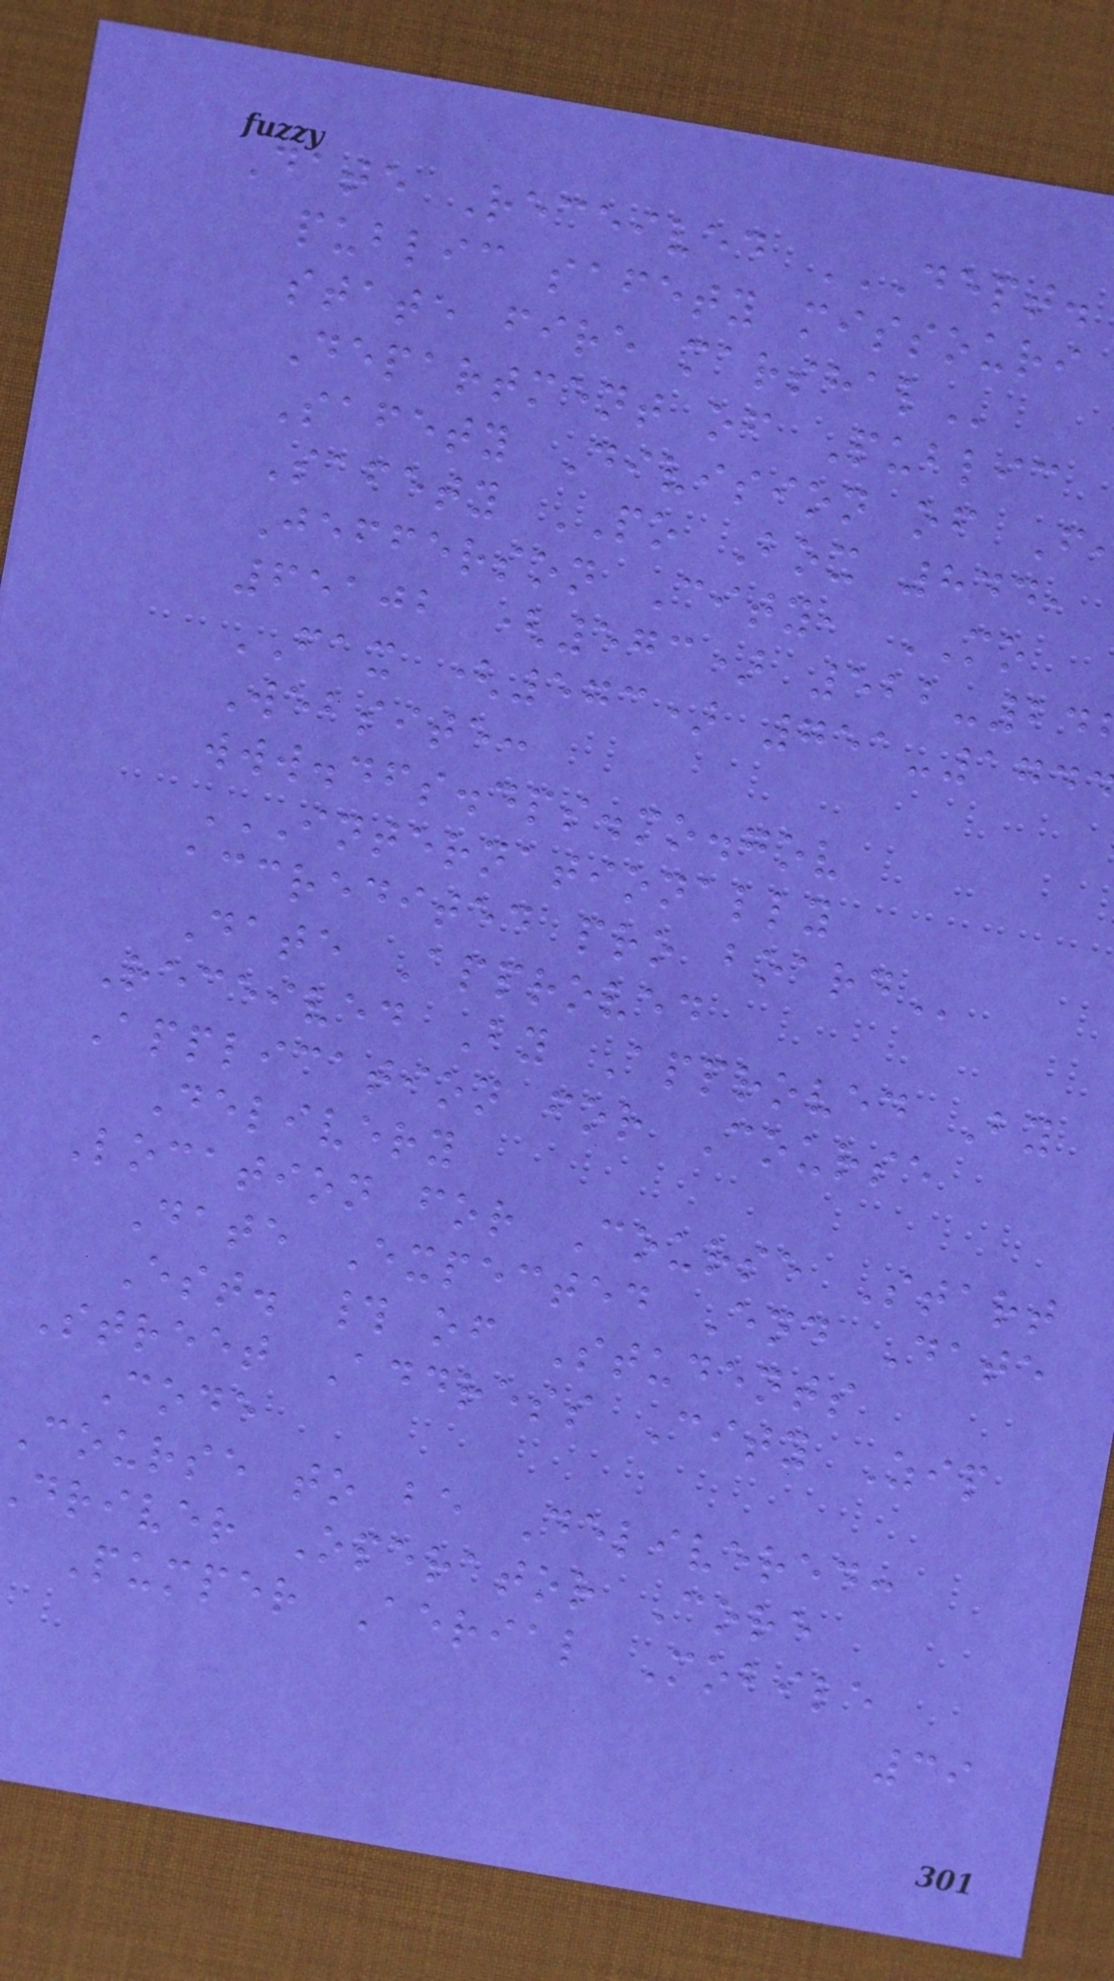public safety missouri
state fire
Department of Public
Safety Division of F
Safety PO Box 844,
Jefferson City, MO
65102 (573) 522-24
FAX (573) 751-174
Website:
www.dfs.dps.mo.gov
INTERNATIONALLY
accredited pro
Date Approved
Received By Approved By
Application for Course
Delivery
Location for Course Start
Date Expected End Date
Est. # of Students
Street Address City Zip
Code
Course to be Delivered:
driver Operator Core
Pumper Aerial Mobile
39
